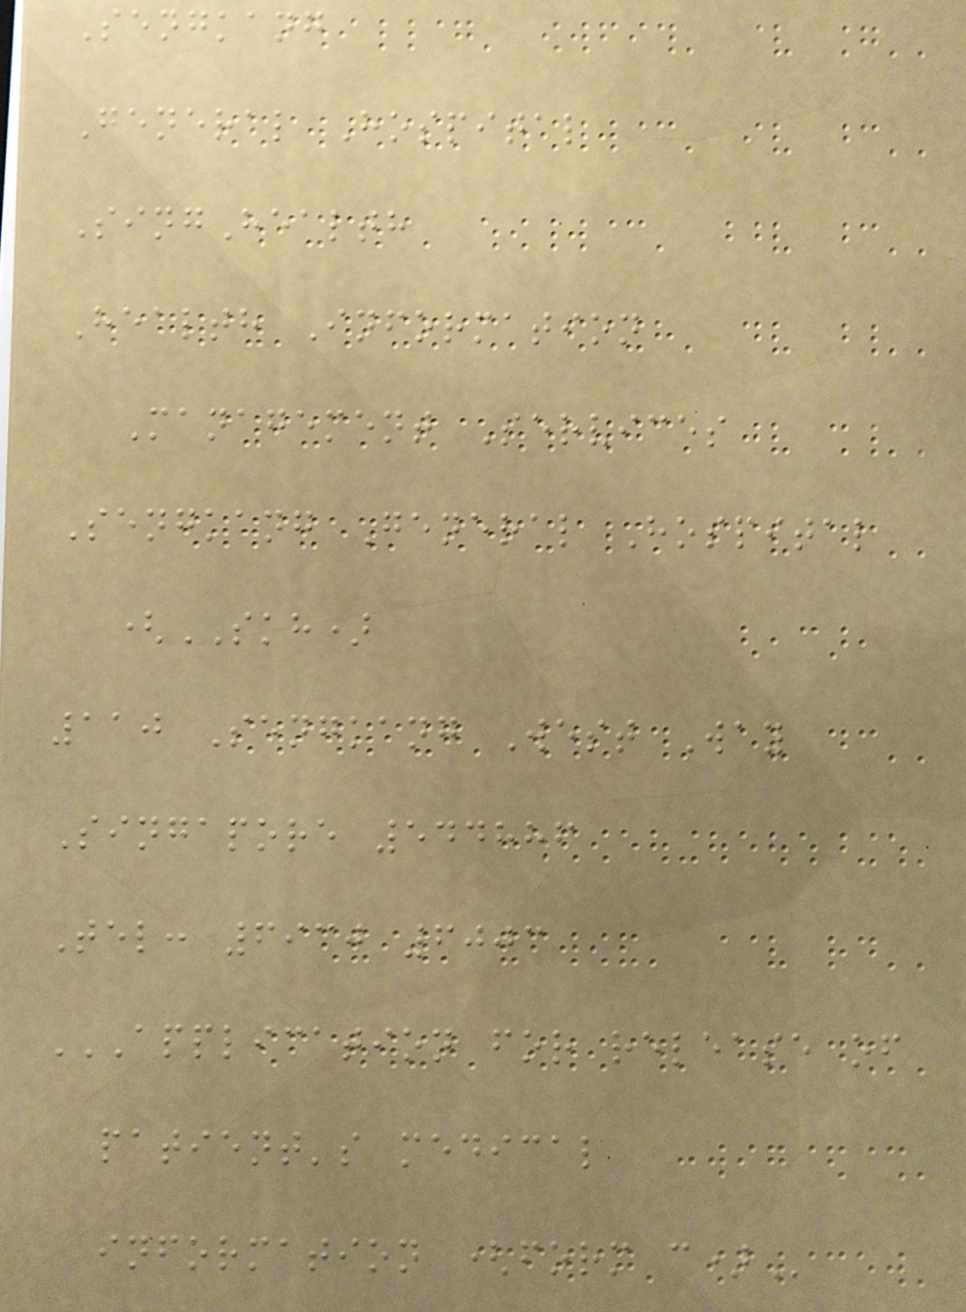Sengkang
General Hospital
SingHealth
Health Information
Management Services
Sengkang General Hospital
(SKH)
110 Sengkang West Way
Singapore 544886
Tel: 6930 6003
APPLICATION FOR RELEASE OF
PATIENT'S MEDICAL
INFORMATION (FORM C)
